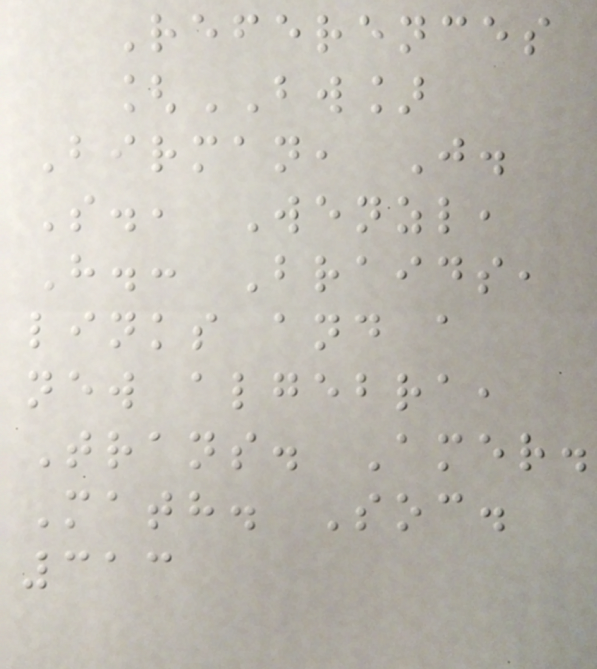References
[BW]
Birman, J.
S., Wenzl,
H.: Braids,
links and a
new algebra,
Trans. Amer.
Math. Soc.
313
